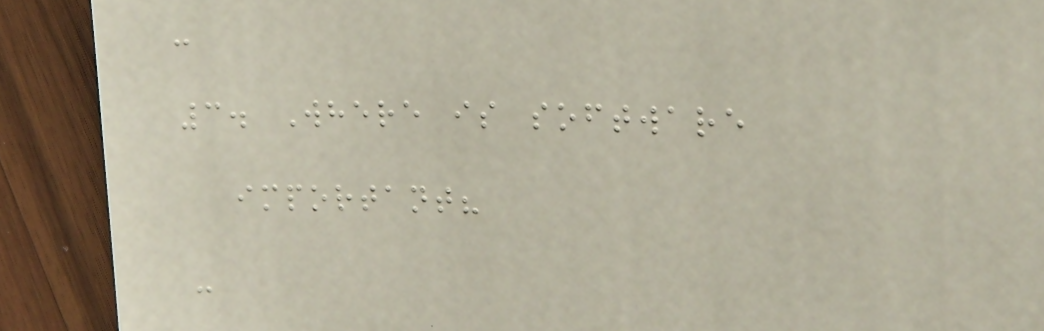-
3. Where is software
important?
-
